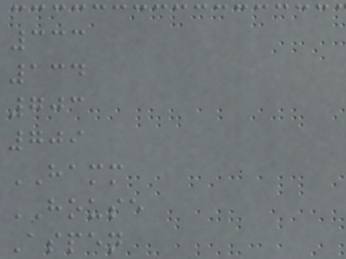333
134
703
709
HAMM
HOUSE
Aspen
